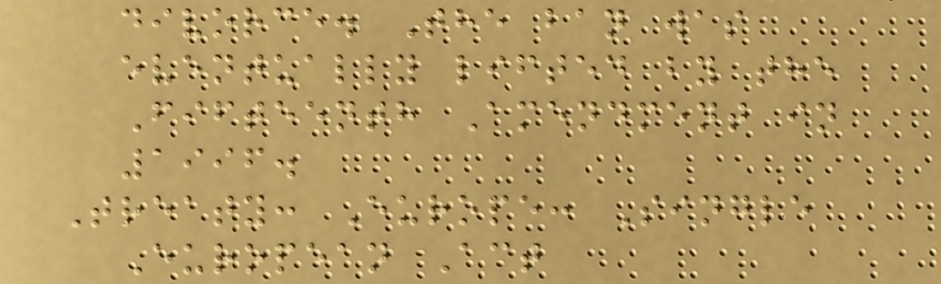divorce. The ban was
eventually lifted by the
Fifteenth Amendment in
1996.
Treaty: Europe: Single
European Act
